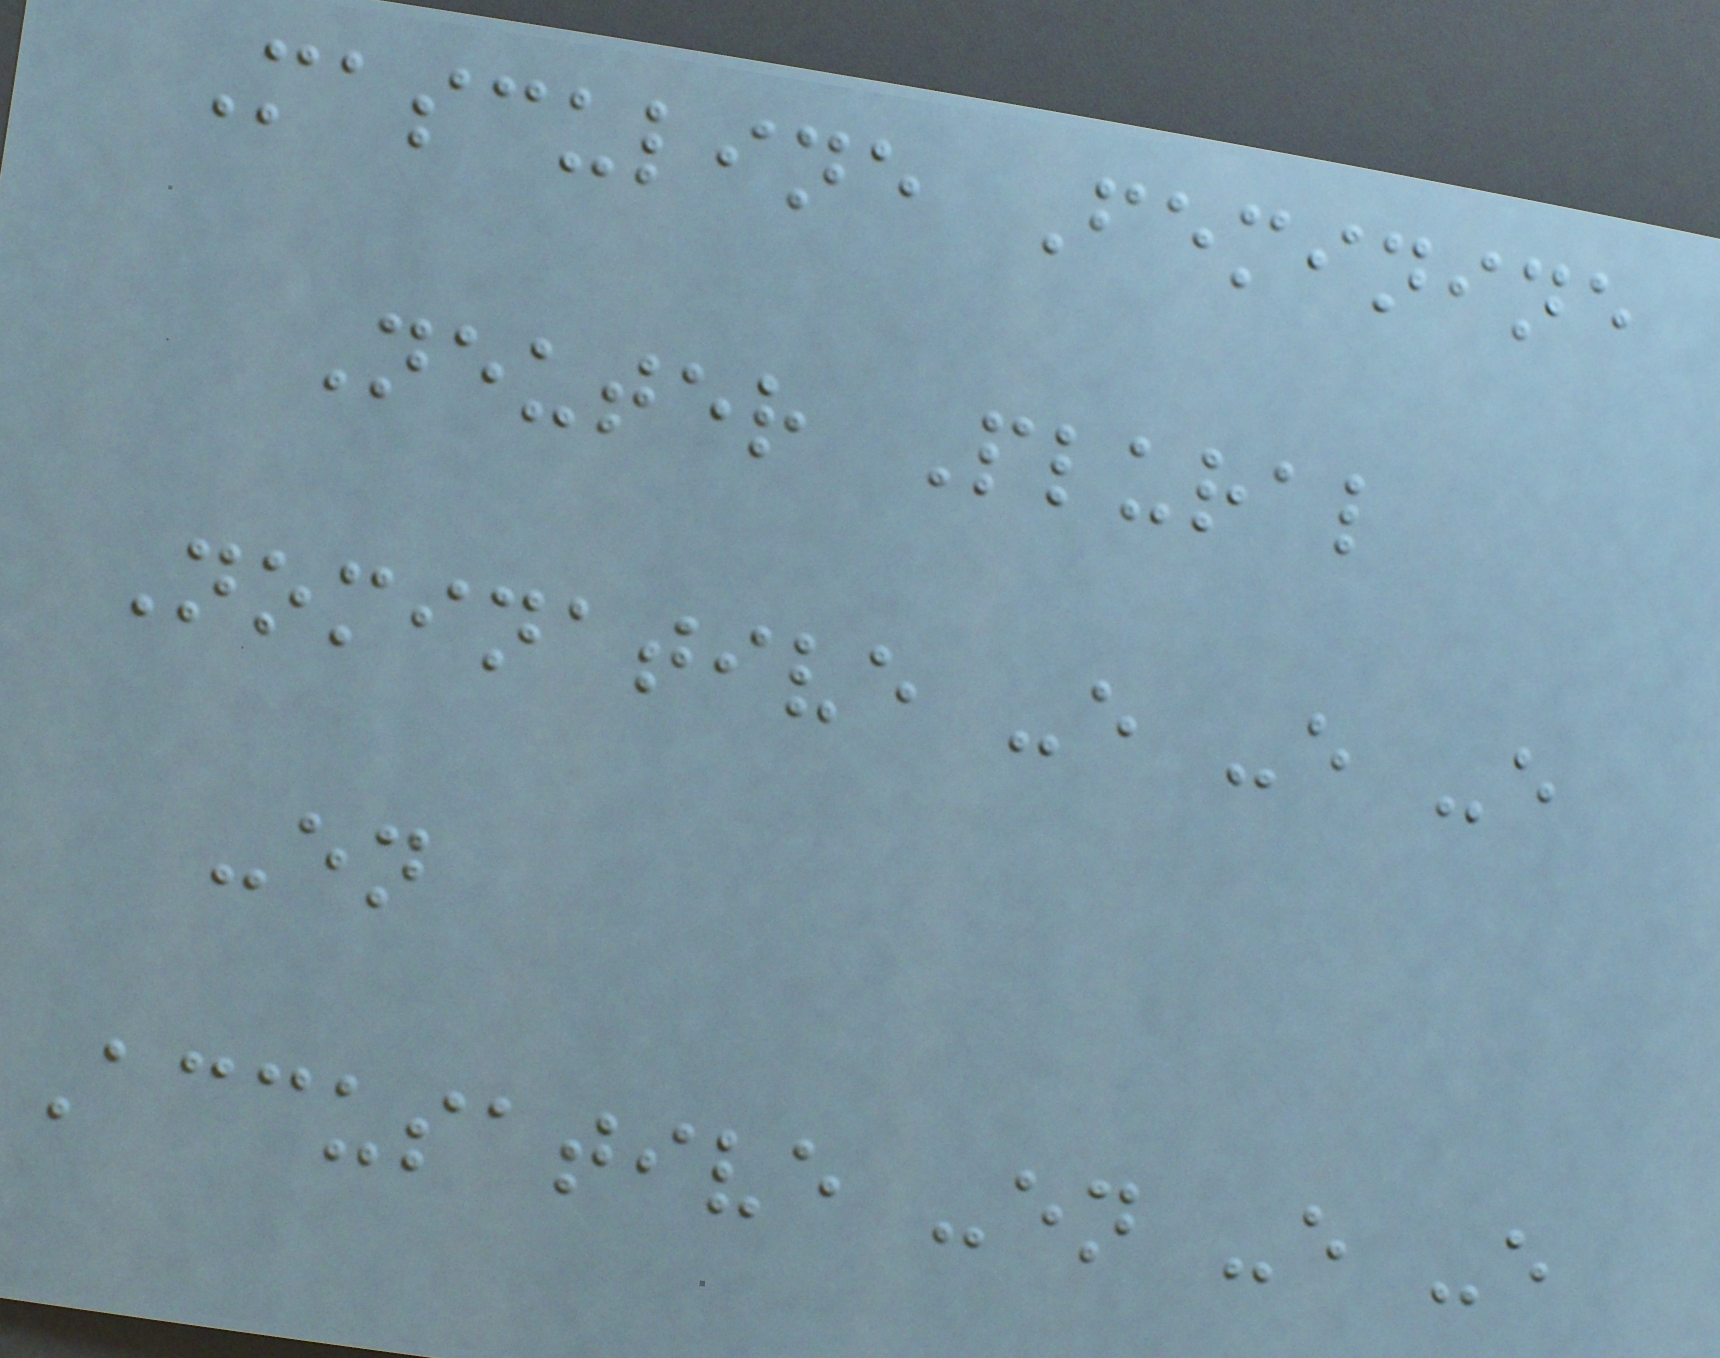Masculine Feminine
Neuter Plural
Nominative -e -e -e
-en
Accusative -en -e -e
